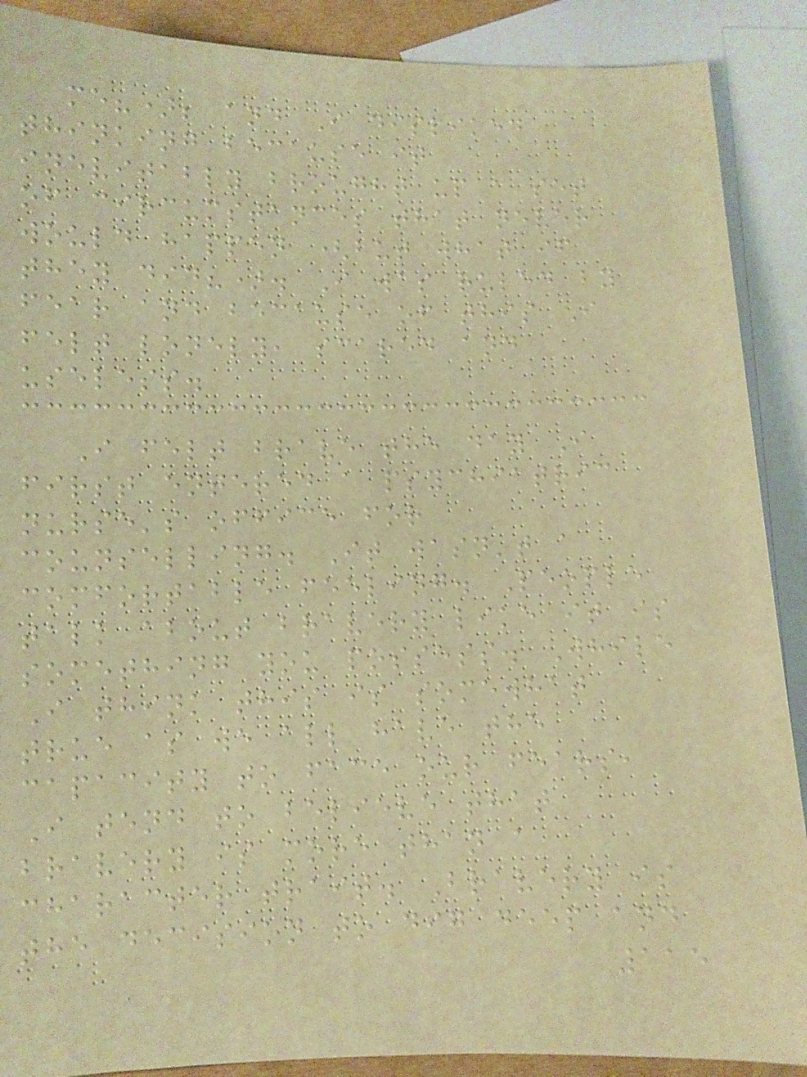me?); and I disliked
thinking because it
inevitably brought up a set
of circumstances that never
would happen (but what if
they did?). I was ruled by
fear and because of this I
felt lonely, scared and
useless.
I felt brave the day I
first entered a psychiatric
nurse's office for
counselling. It wasn't a
comfortable feeling. People
talk about bravery like it is
something you possess. While
I think this is somewhat
true as we all have the
capacity to face our fears,
I tend to believe that
bravery is more than a
character trait. Bravery is
the decision to dig deep and
115
